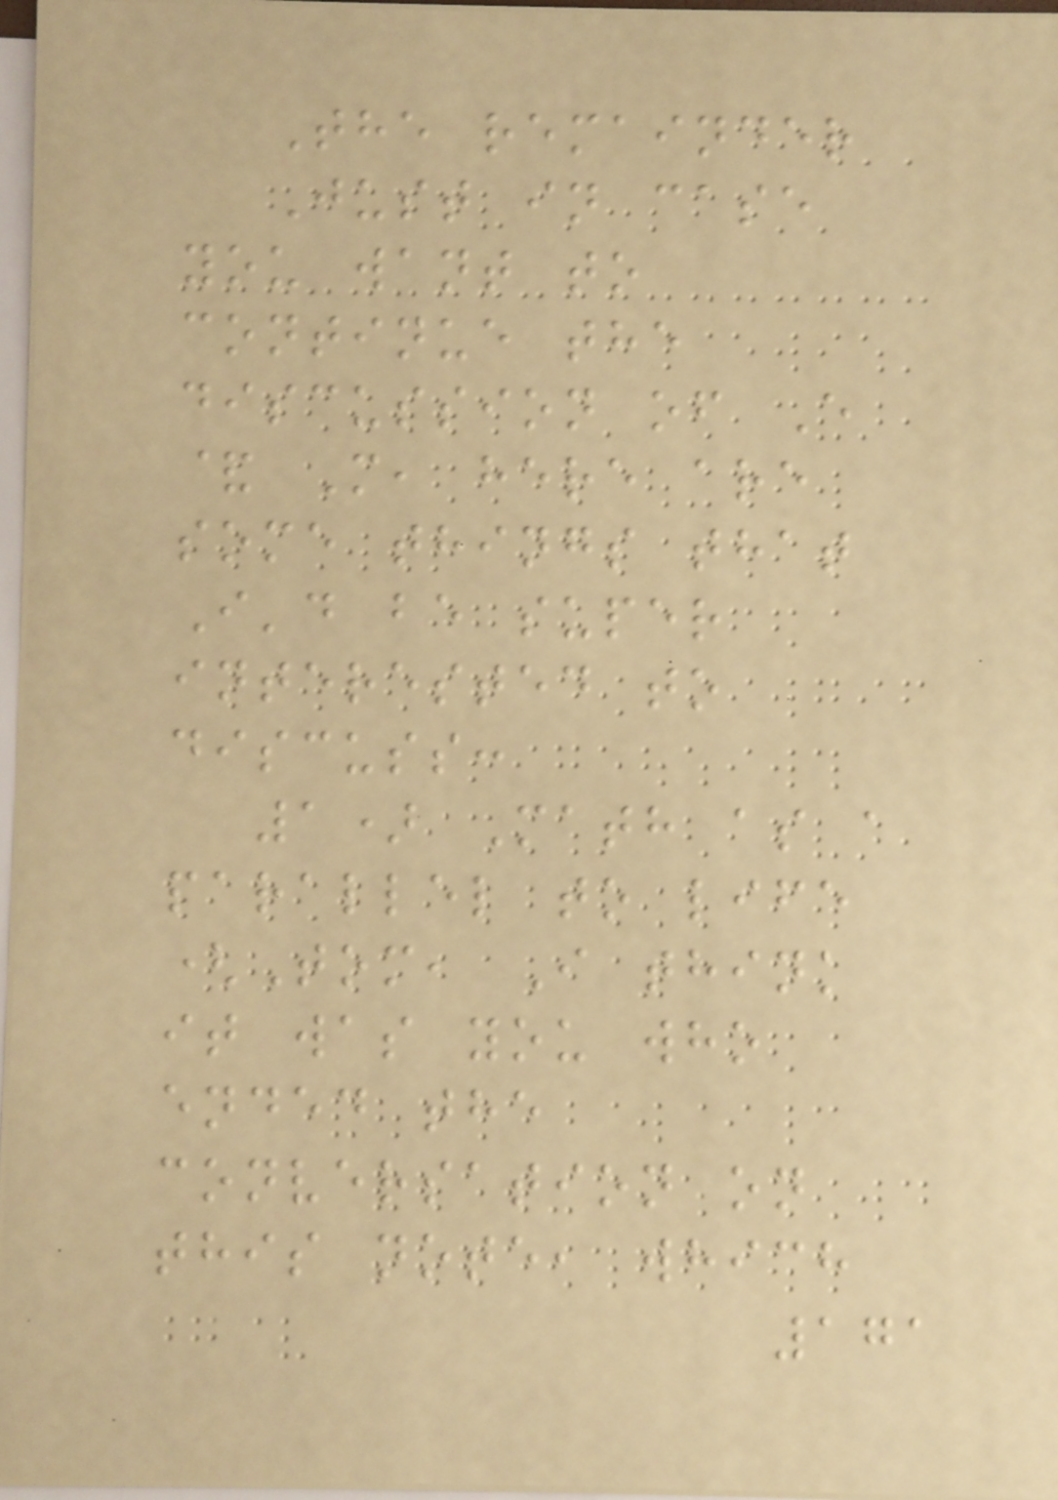The remainder
Just in case
you want to
continue the
discussion of E
& M, here are
some things that
I'd be super
interested to
discuss:
1) Math as a
parallel to life
(Tom, I think
it was you who
ended the
conversation on
this note, which
171
